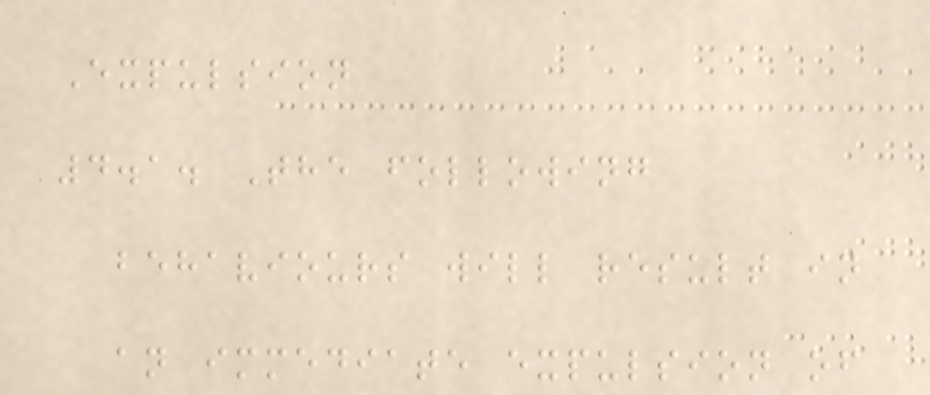Expulsion
4.1. The following
behaviours will result in
an immediate expulsion of
